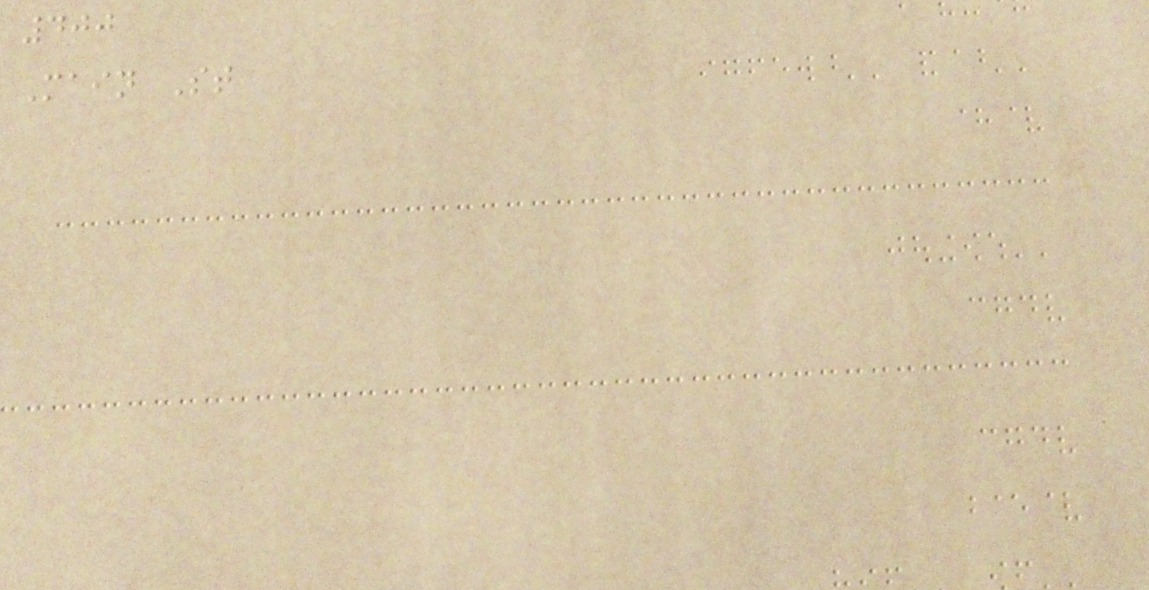400
Main St
